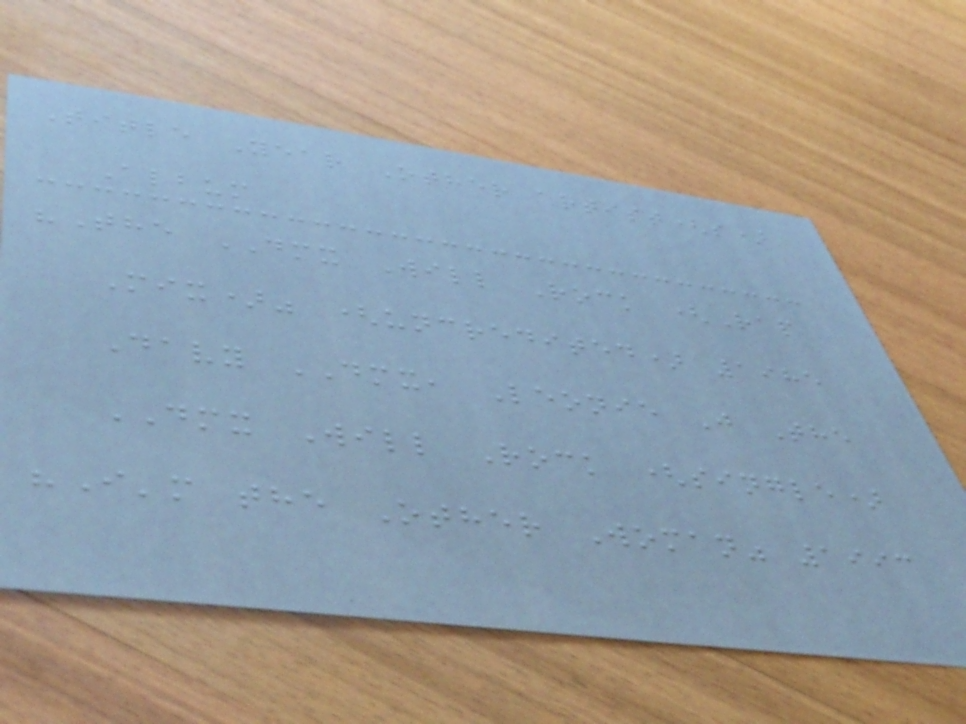Title Year Other artist(s)
Album
"The DMX Will Rock (Rap
Mix)" (uncredited) 1985
Davy DMX, Leonie J The
DMX Will Rock (single)
"I'm the Other Woman" 1993
